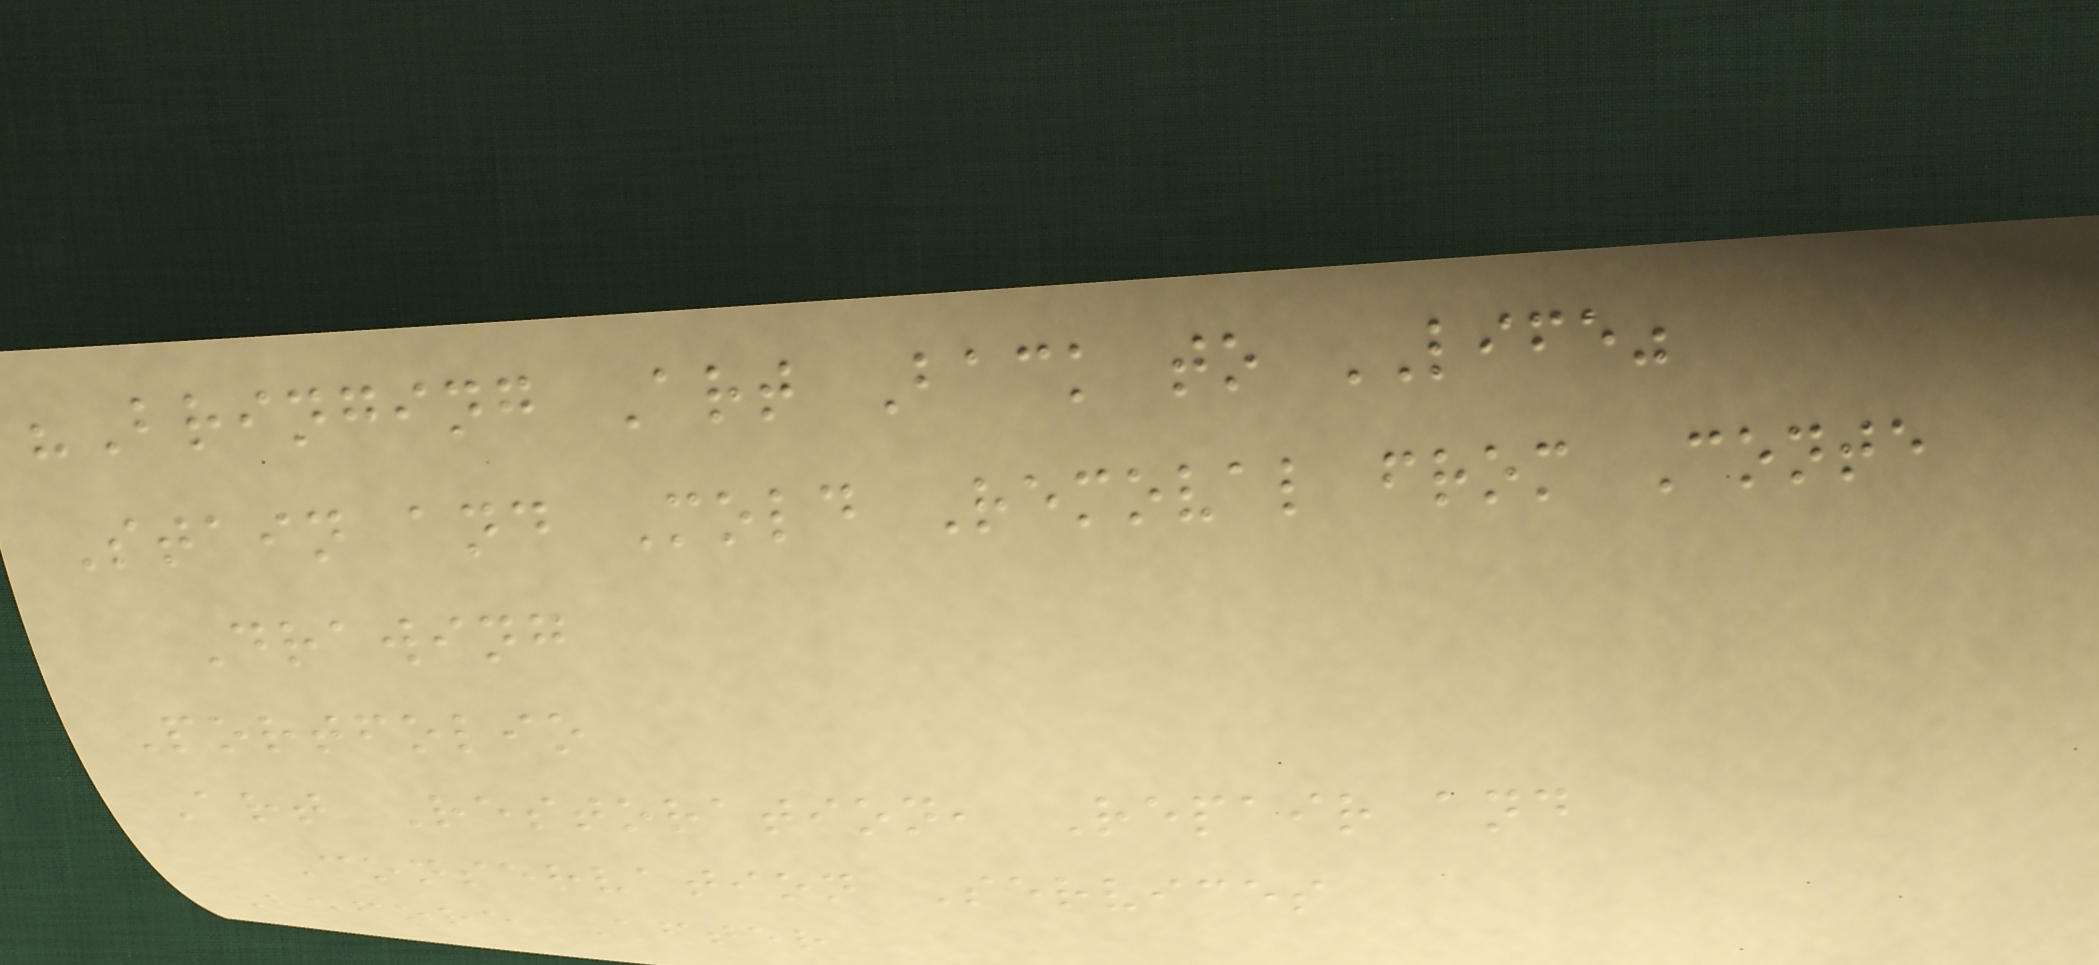"Bringing Art Back to LIFE"
Stain and Mold Removal from Conte
Drawing
Portfolio
Art Restoration, Repair and
Conservation Services
Before After
